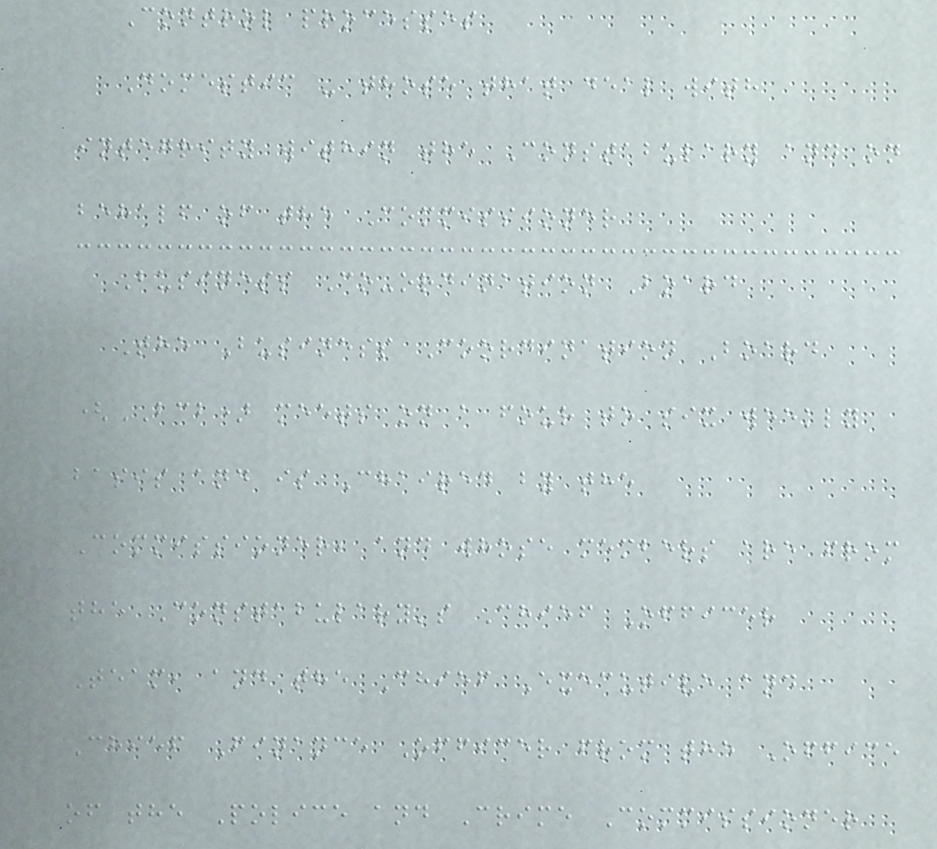Control processes
Domestic - those that deal with
integrity within the Constabulary and on
behalf of the Commissioner
Business Co-ordination Board
The Business Coordination Board
(BCB) meets on a four to six weekly
basis and is Chaired by the
Commissioner, and whose members are from
the Constabulary's Chief Officer
Team, and the Chief Executive and
Chief Finance Officer from the Office
of the Police and Crime Commissioner
